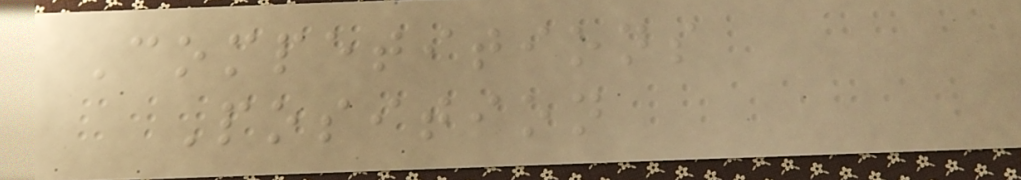Competitions
Position
